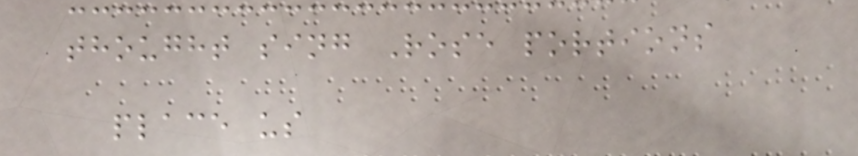thought sing Rose portions
place us
